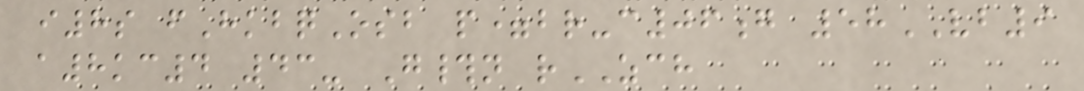i8s fHkbqOsb p=br-c06g 58VB9
a8kc4 43- G#n rZCH
